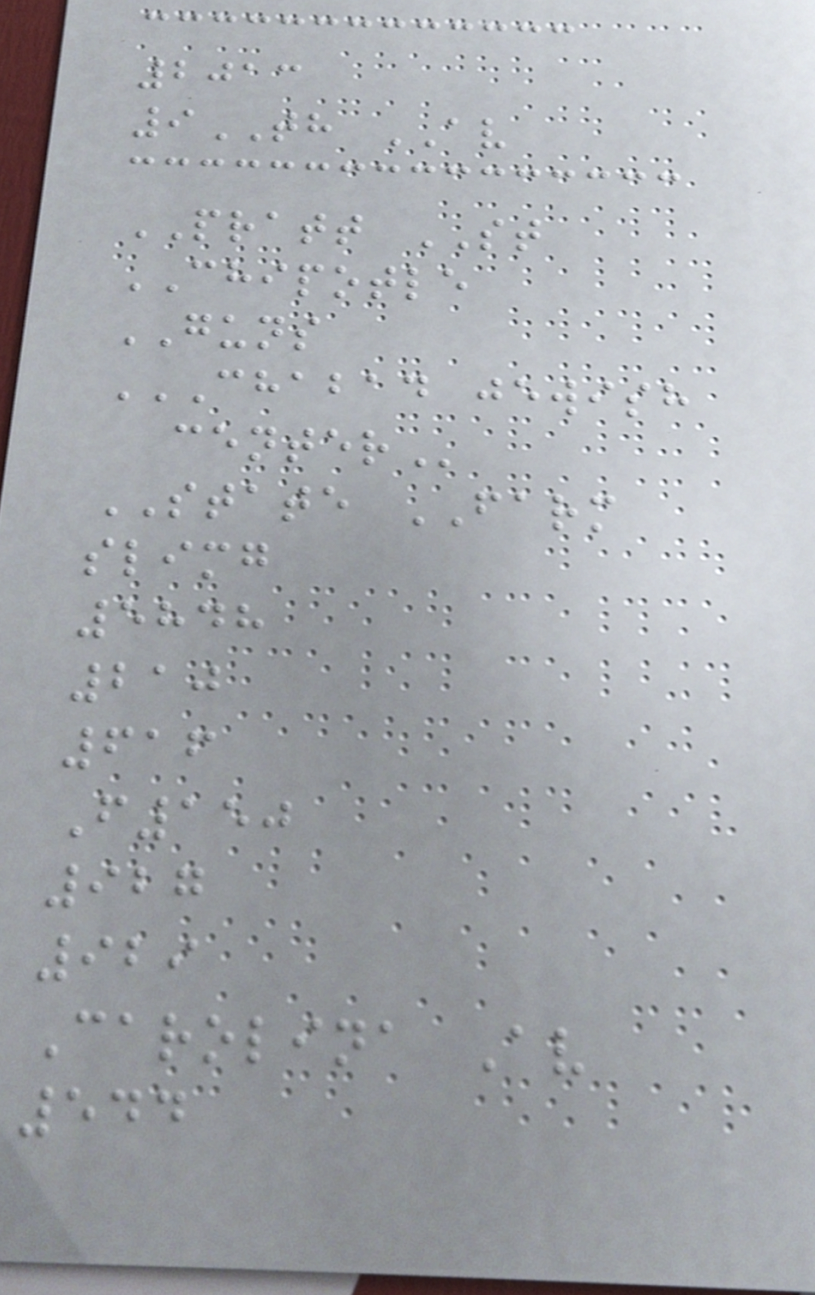2013
9TH AV
PRATT ST
CHIPOTLE
GUNS
CHABAD JEWISH
CENTER
STATE FARM
slimg
5848
210
616
F150
927
929
Carolina Av
544
